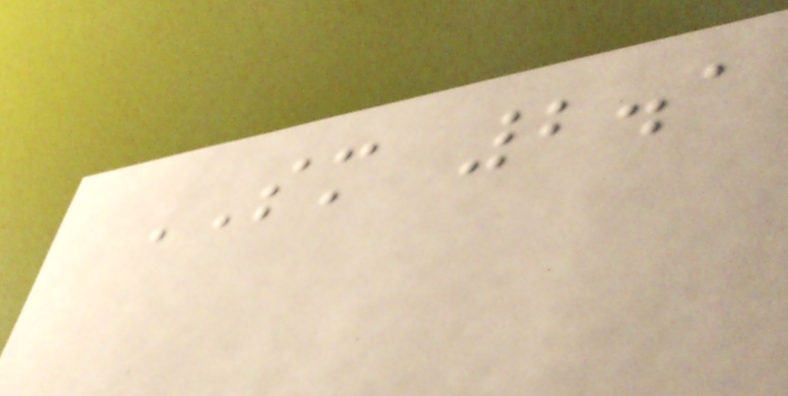SM 2.1
